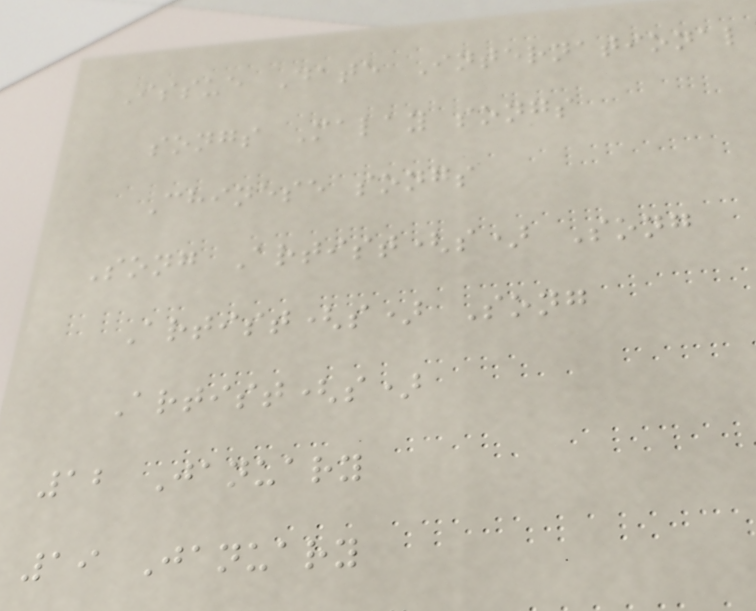Issue Date International
songs Malay songs
Chinese songs
Song Artist(s) Song
Artist(s) Song
Artist(s)
12 January
19 January
